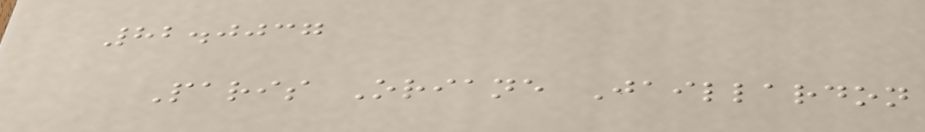82.0037
Paris Oriane Jaillardon
